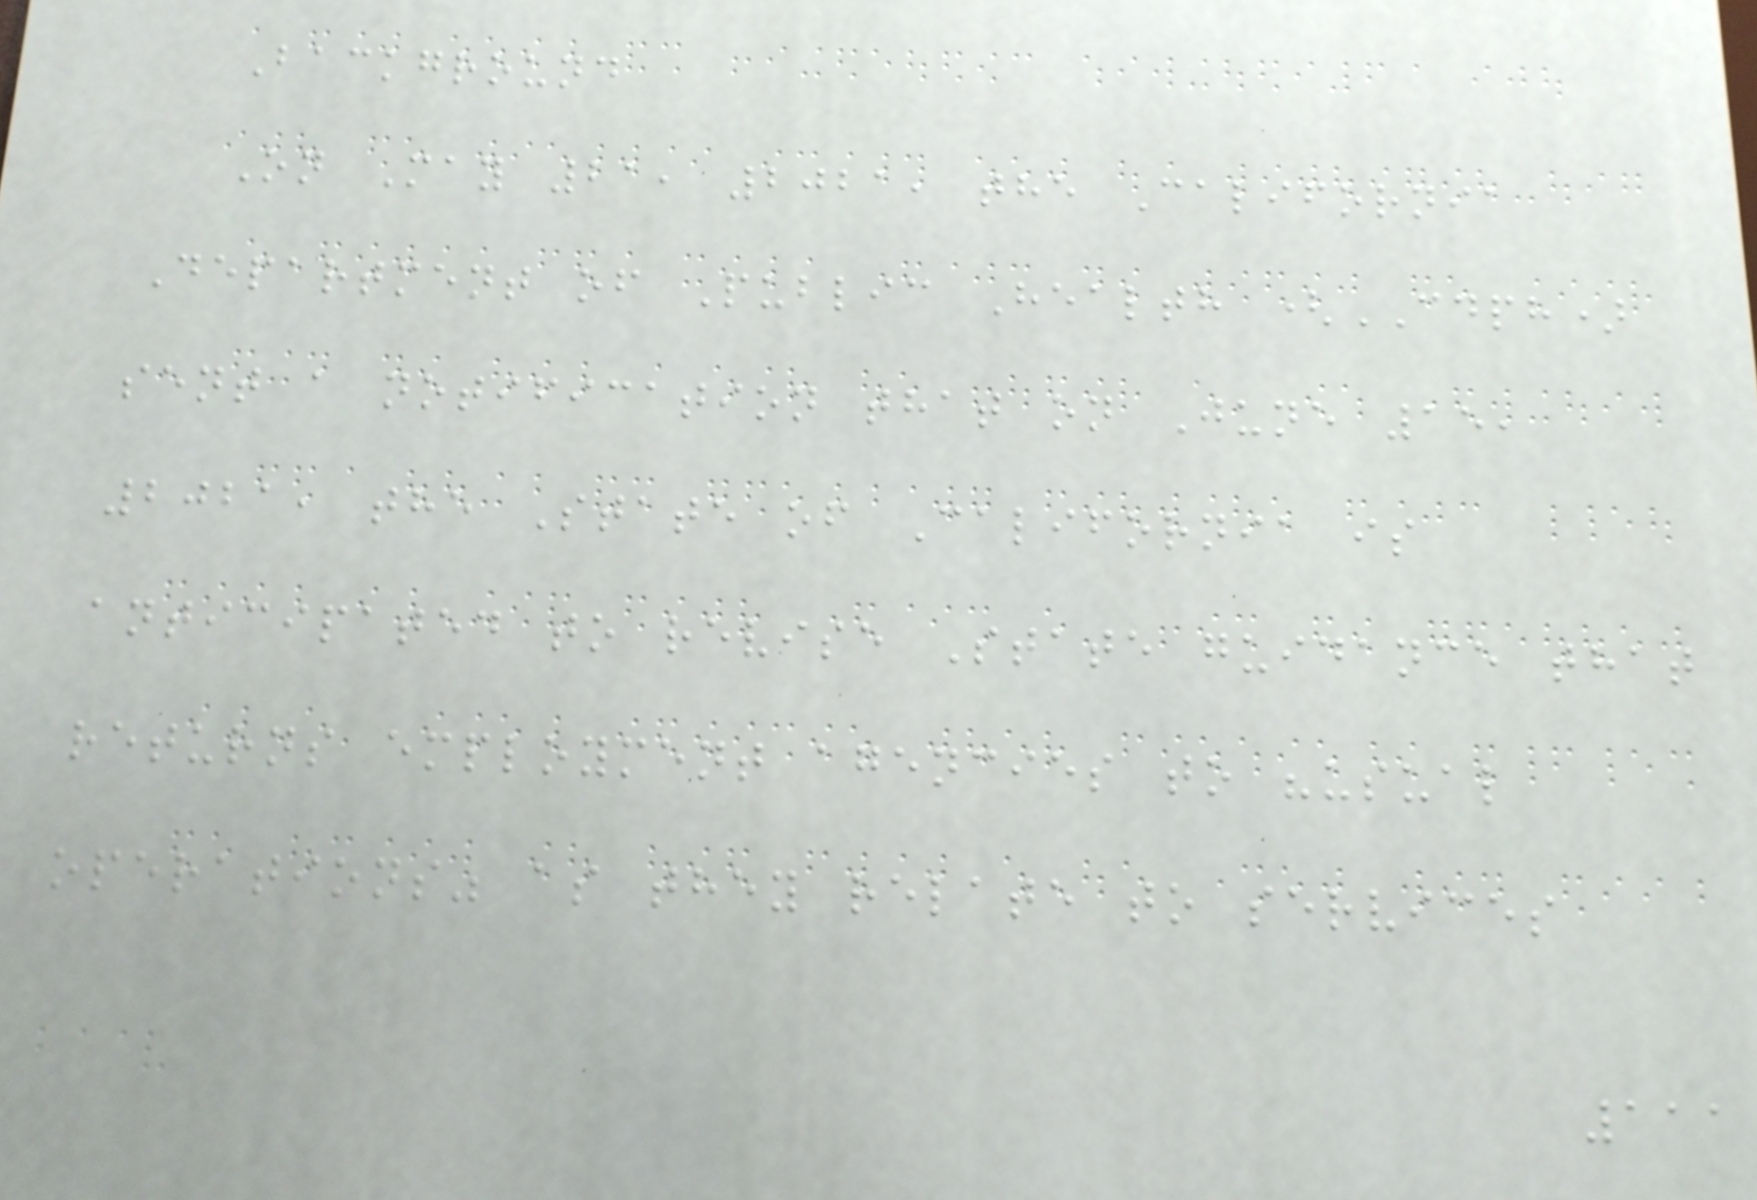Background
On May 21, 2021, the California
Department of Public Health (CDPH)
sent a notification that on June 15,
2021, the State of California is
anticipated to revise State guidance that
returns employment agencies to "usual
operations" as they relate to services
111
